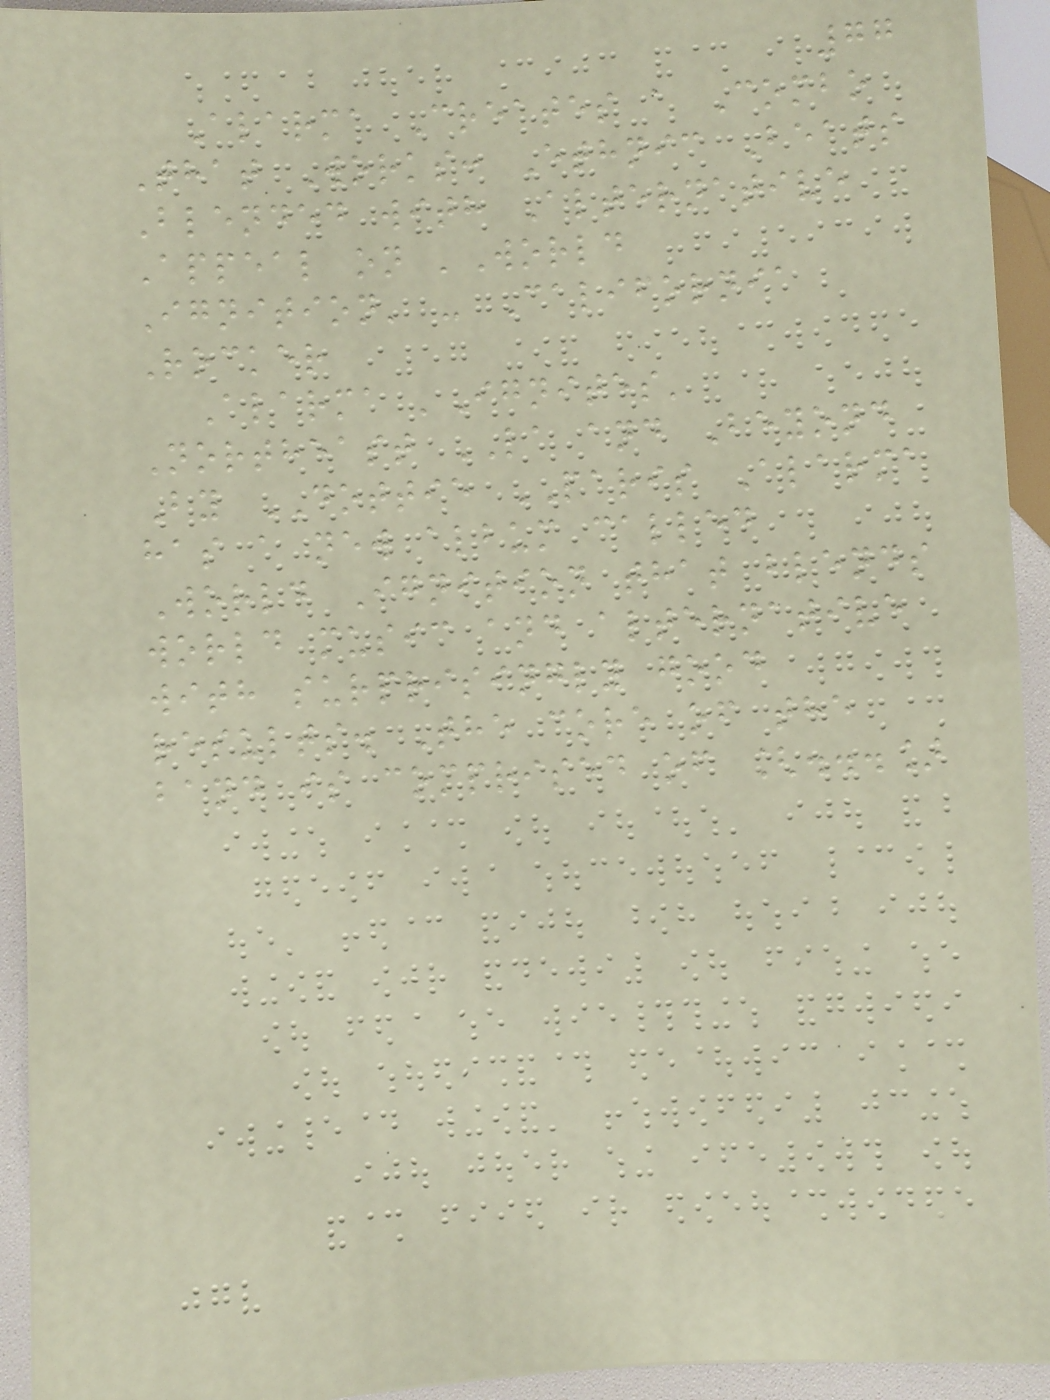77
Alarma Creates a Combo
That Works: Ethnic Beats
Blended with Alternative
Appeal on 'World
Ignition' - California
Rocker
Alarma 'Ignites'
Northeast LA and Beyond
By DOTTIE PARIS Alarma
has a new album called
World Ignition that blends
world music and alternative
with surprisingly good
results. The core of the
band is comprised of [...]
